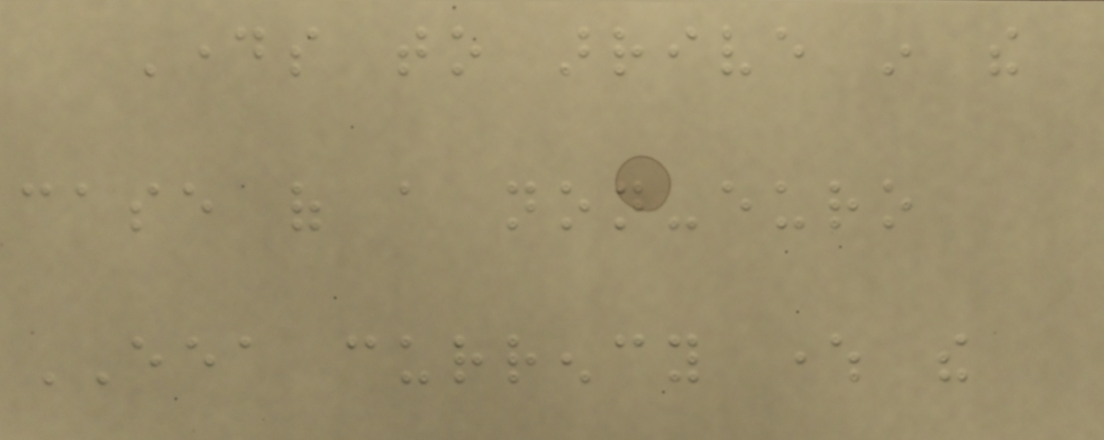Days to arrive in the
case of a non-euro
EEA currency where the
